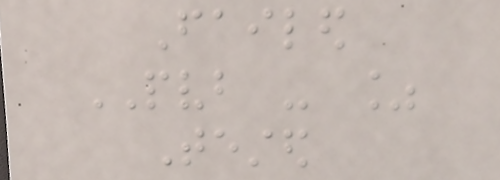Failed
PVB - %
Tested
